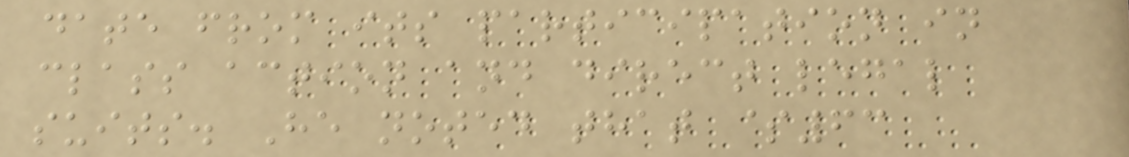date from its participation in
class action and direct legal
suits. He noted that $63
